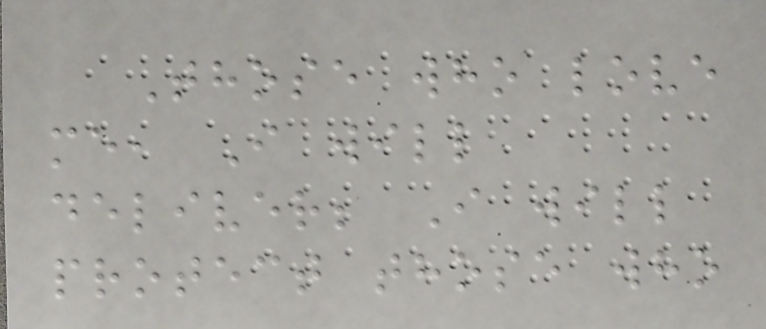Those who love
me, I will
deliver; I will
protect those who
